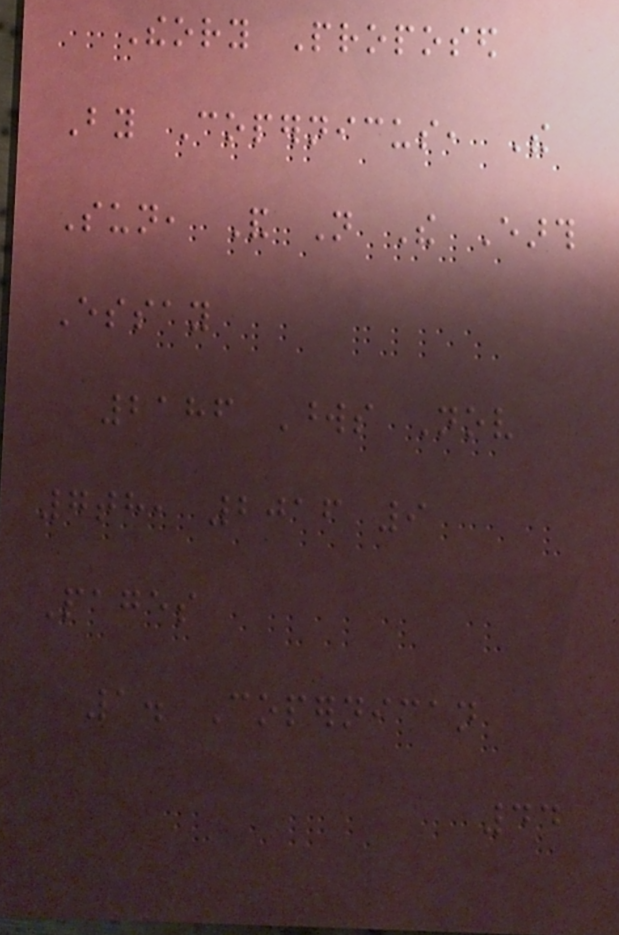Theory Proposed
By Copernicus, The
Sun, And Not The Earth
Essay
2186 Words Nov
7th, 2016 9
Pages
1. Copernican
44
